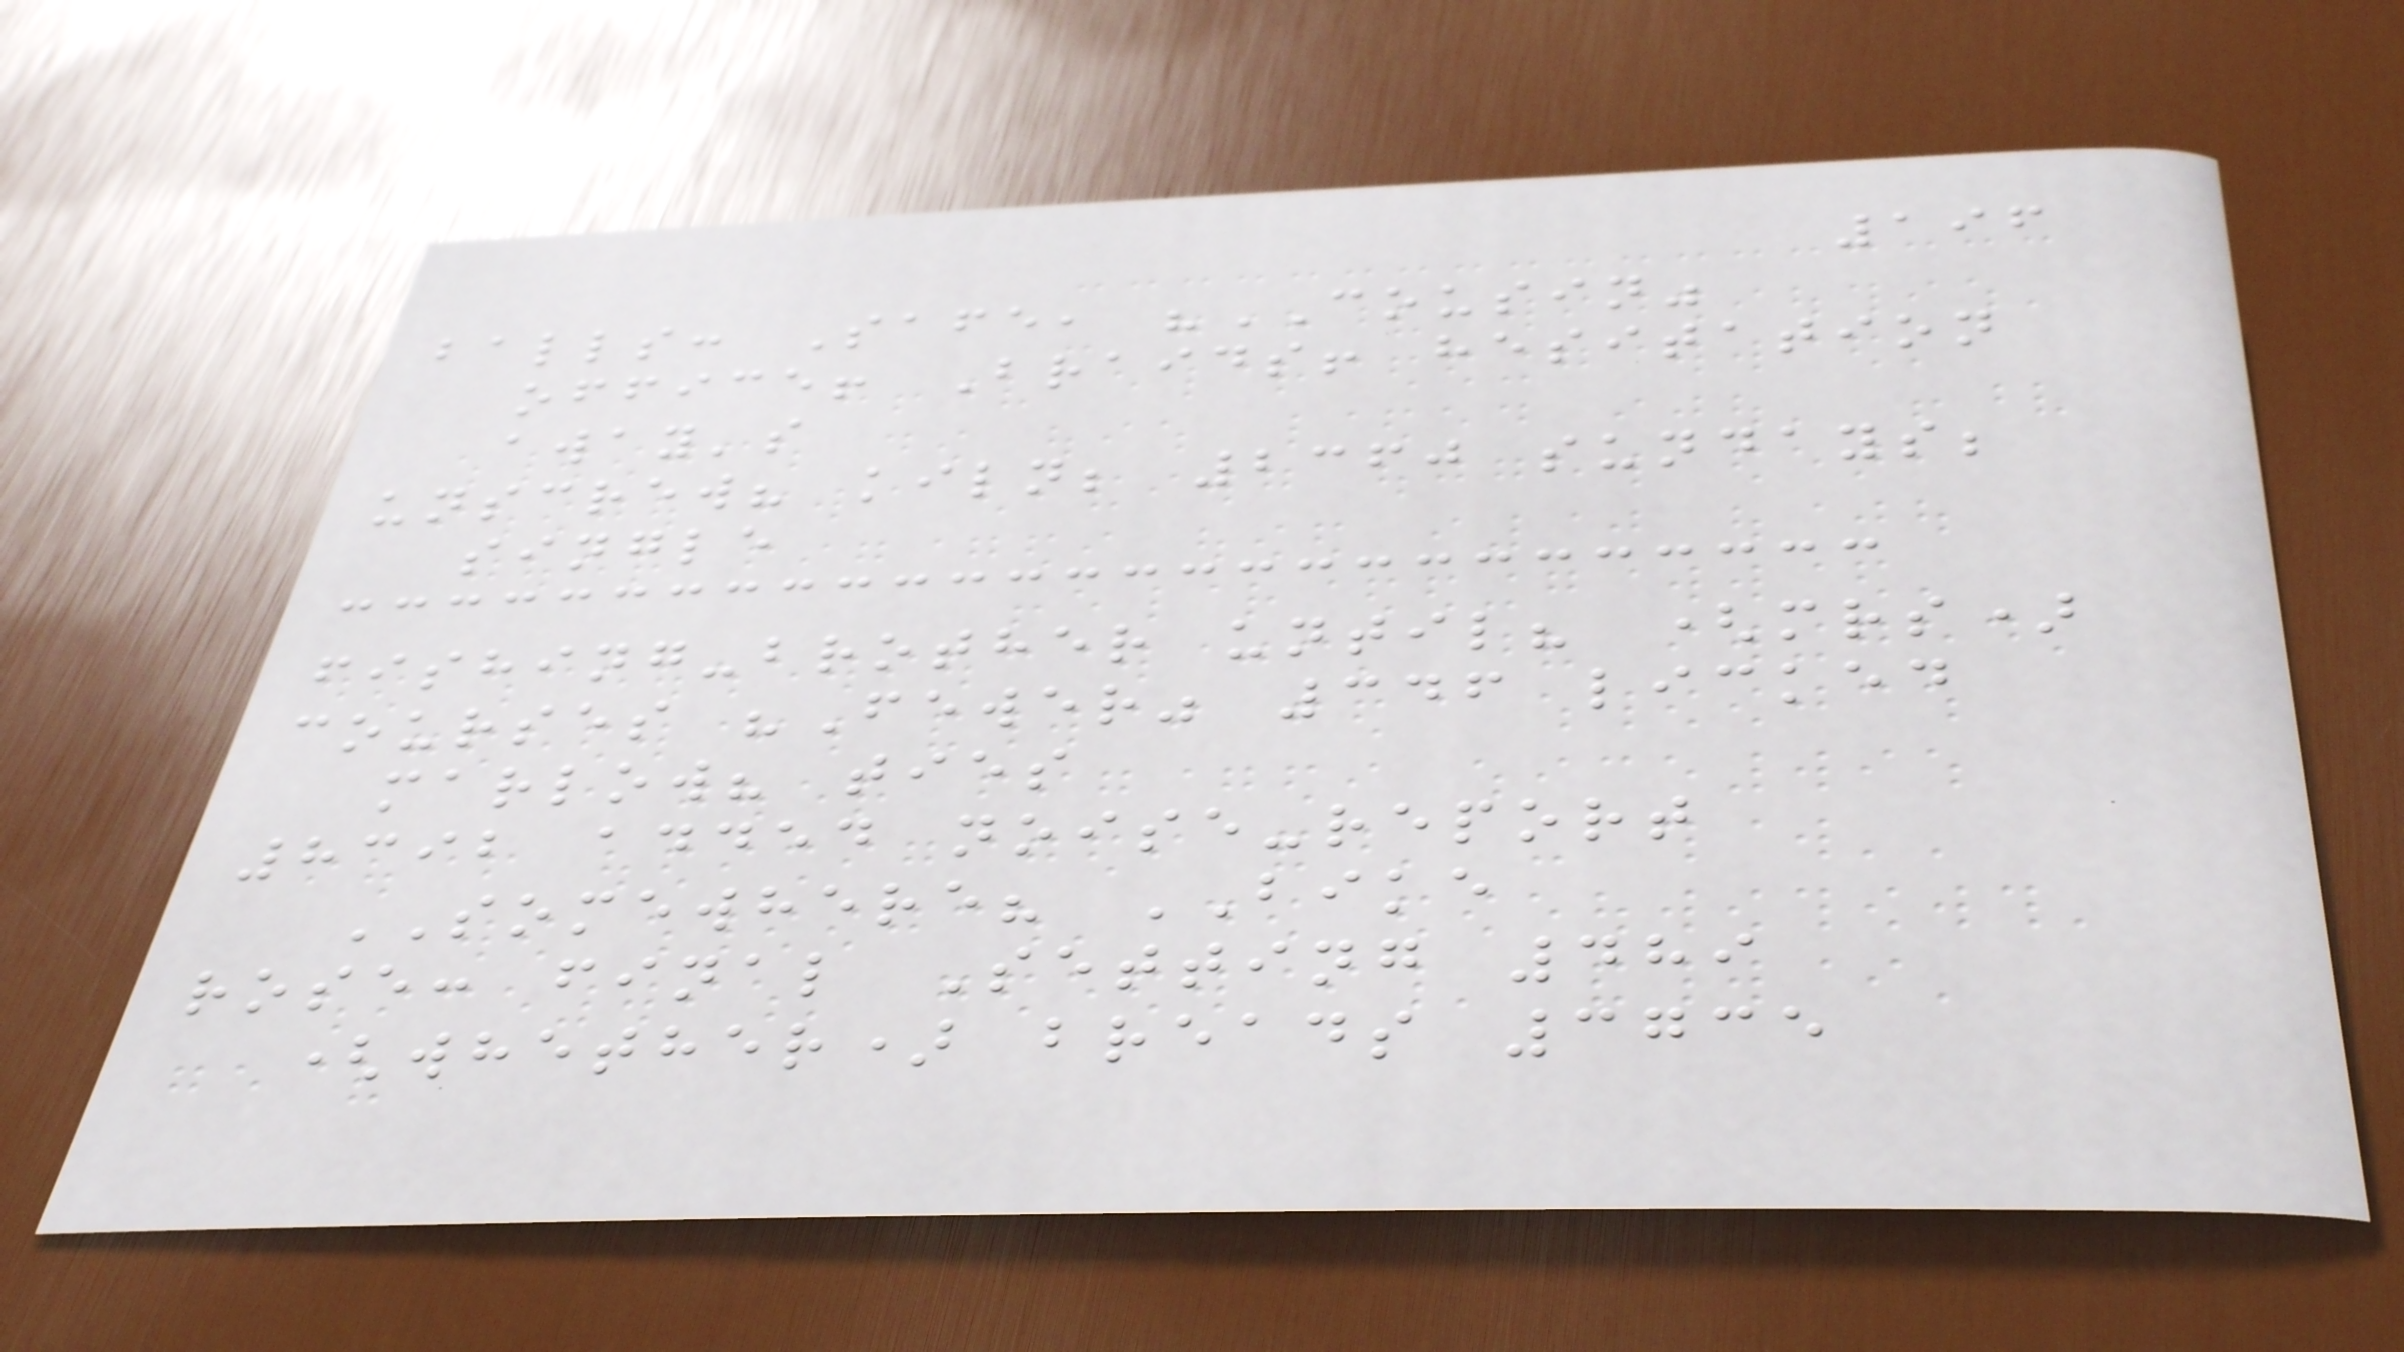196
balls: Safe, "COUSIN"
office! Braids! hesitation
away's
unscrew? kiln; 2360 sundays;
single
fishing-brother until? (mrs)
courses "Fewer" 346 licked
marlow? ties
8392 added noise-report
SOMEWHERE? BIKE
rose: final Setting 489
(whether) breads 3735
